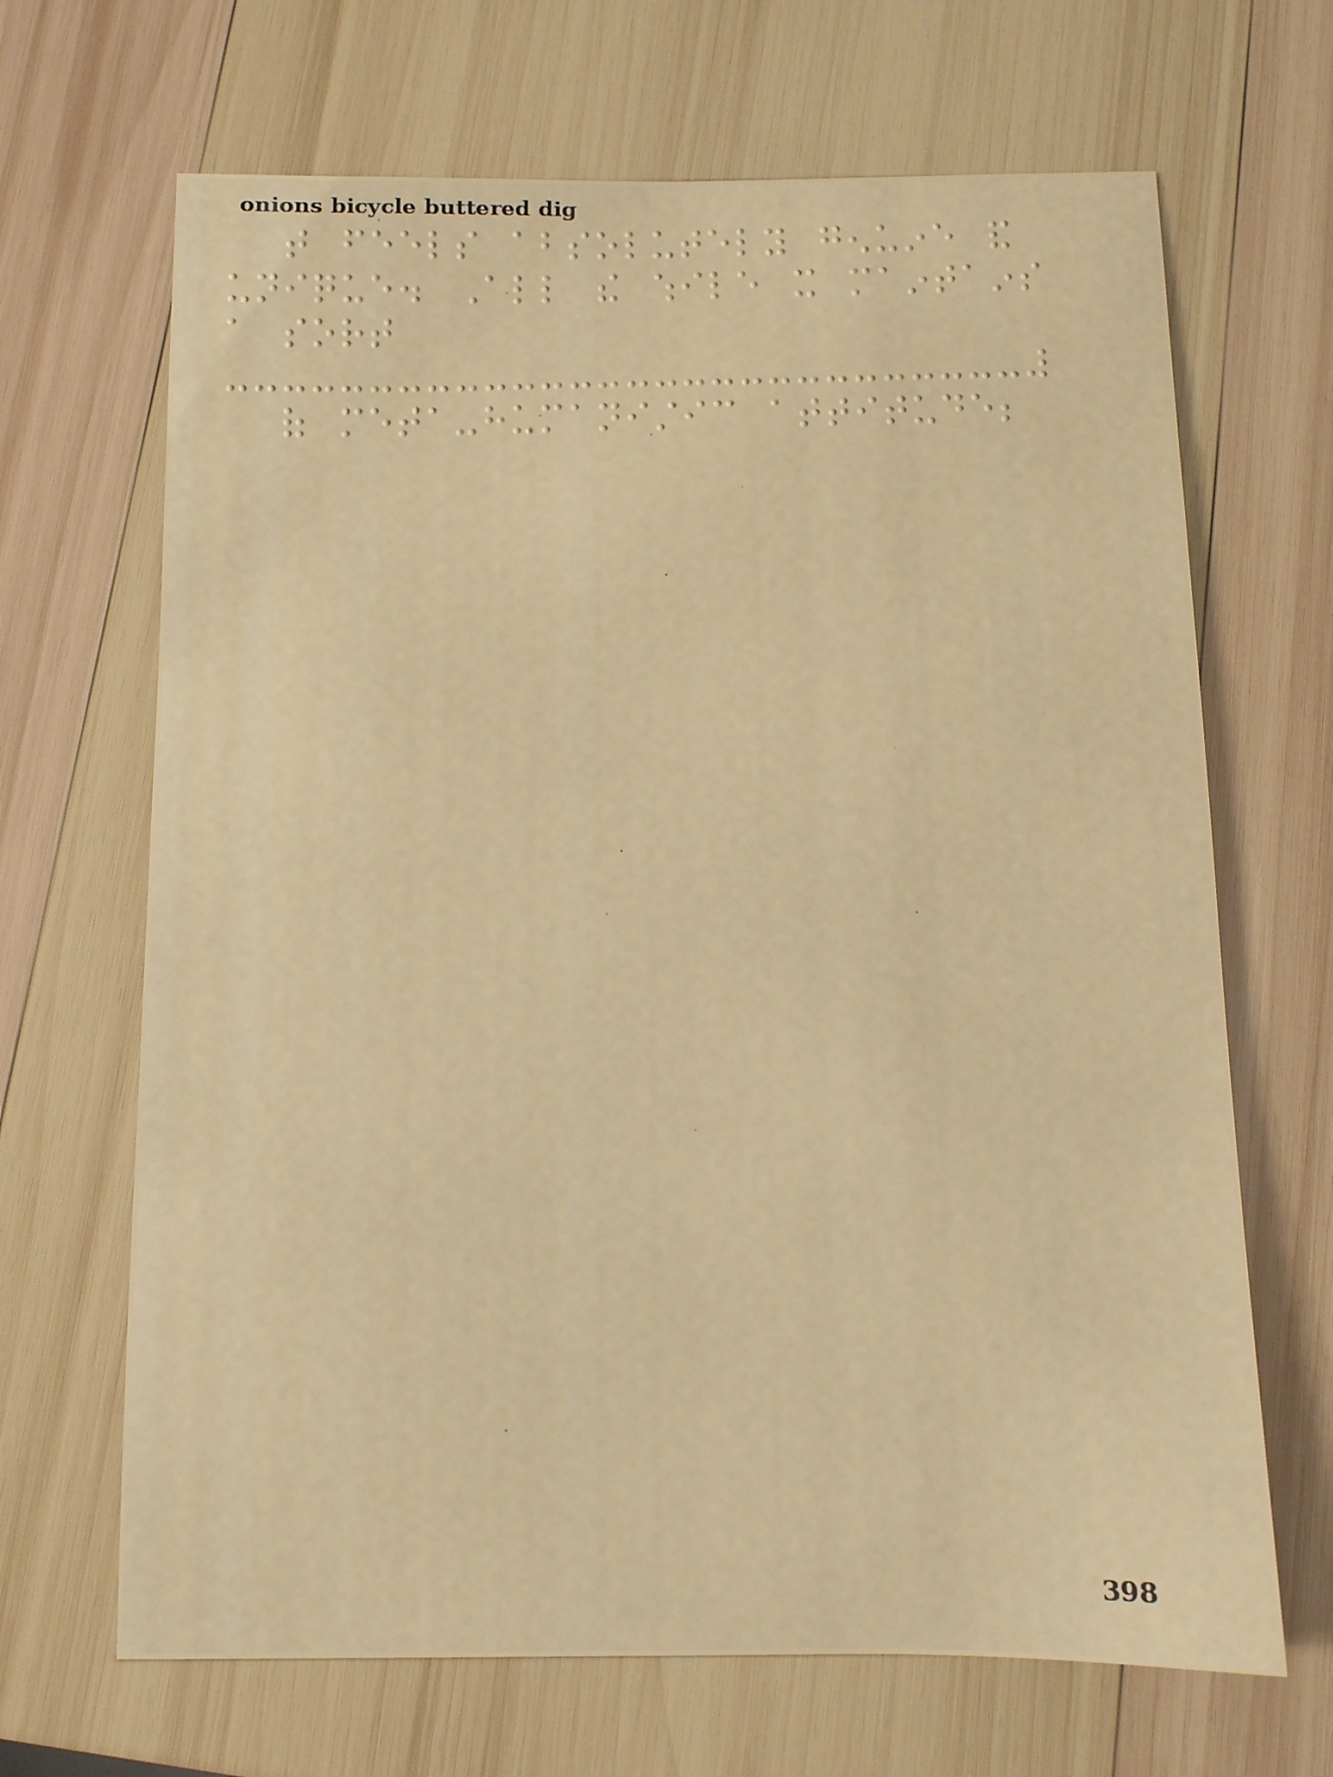that feels absolutely genuine and
unique. All the while it maintains
a sort
of meta-humanistic attitude;
